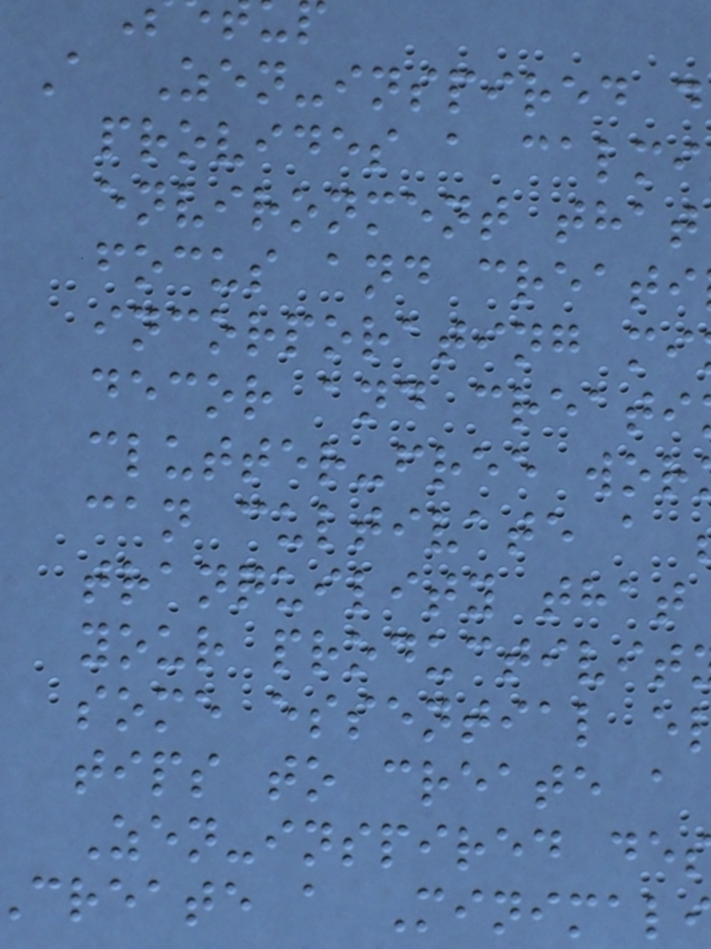A Zen-inspired d
provides a calmi
environment that
focus and creati
incorporating mi
decor and creati
clutter-free wor
can cultivate a
tranquility that
your productivit
some essential e
tips to create a
Zen-inspired de
create a Minimal
